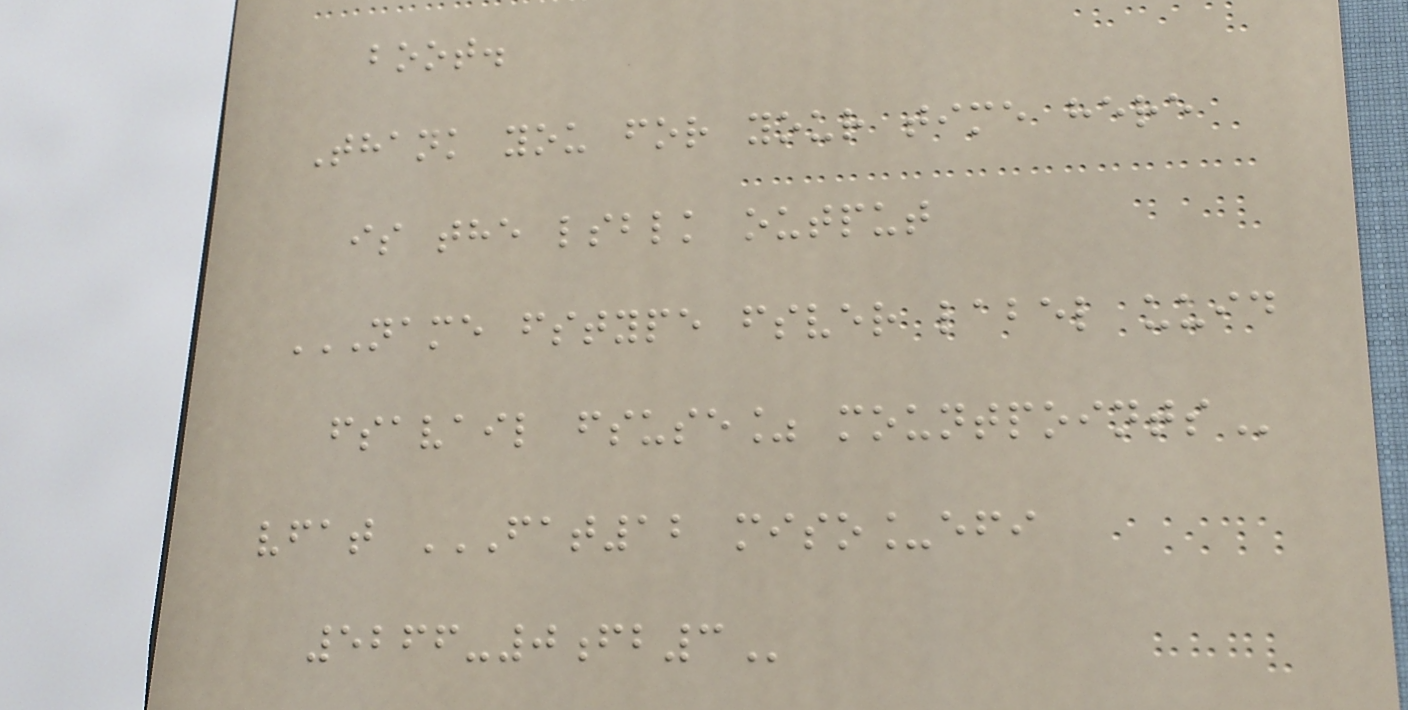boot.
Thank you for your time here
is the lsblk output
NAME FSTYPE FSVER LABEL UUID
FSAVAIL FSUSE% MOUNTPOINTS
vfat FAT12 MISO_EFI
5266-0FB3
